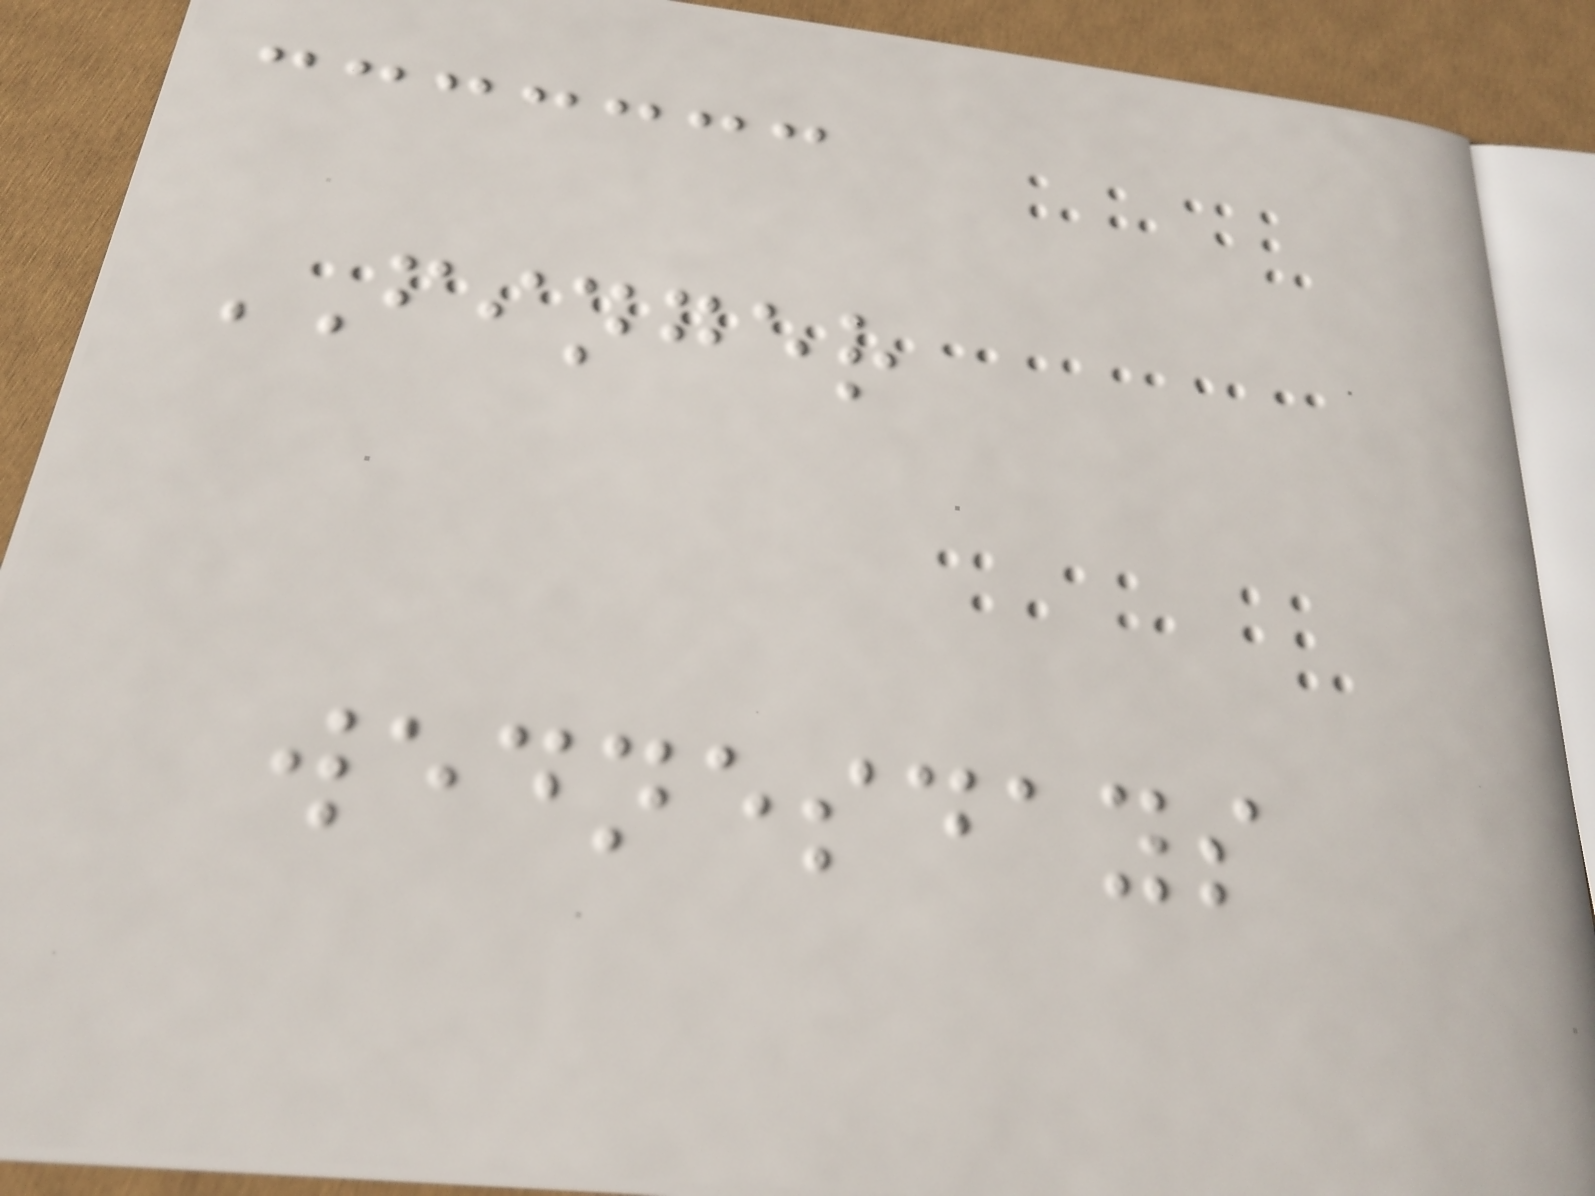FINGER
wednesdays
